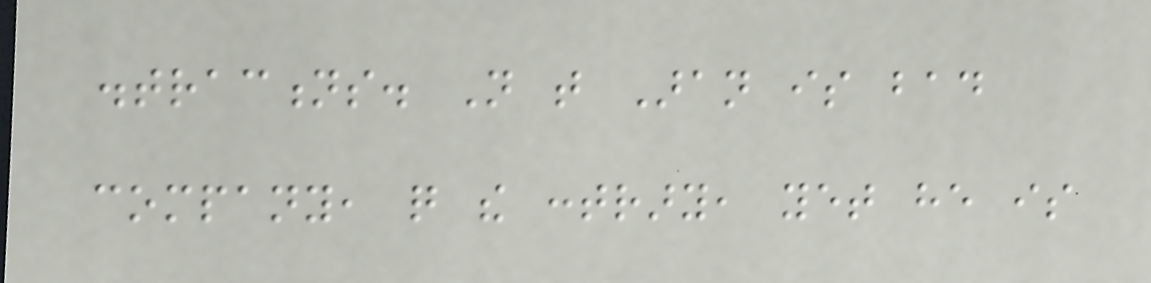distractions. Not that Aran is bad
company, quite the contrary, yet he is
